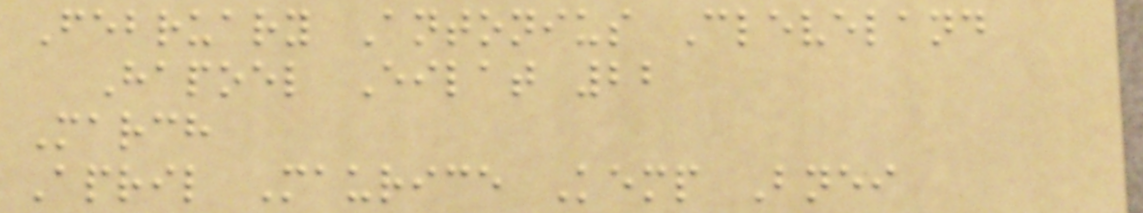February Antonius Cleveland
Hapoel Eilat 22
March
April Maurice Kemp Bnei
